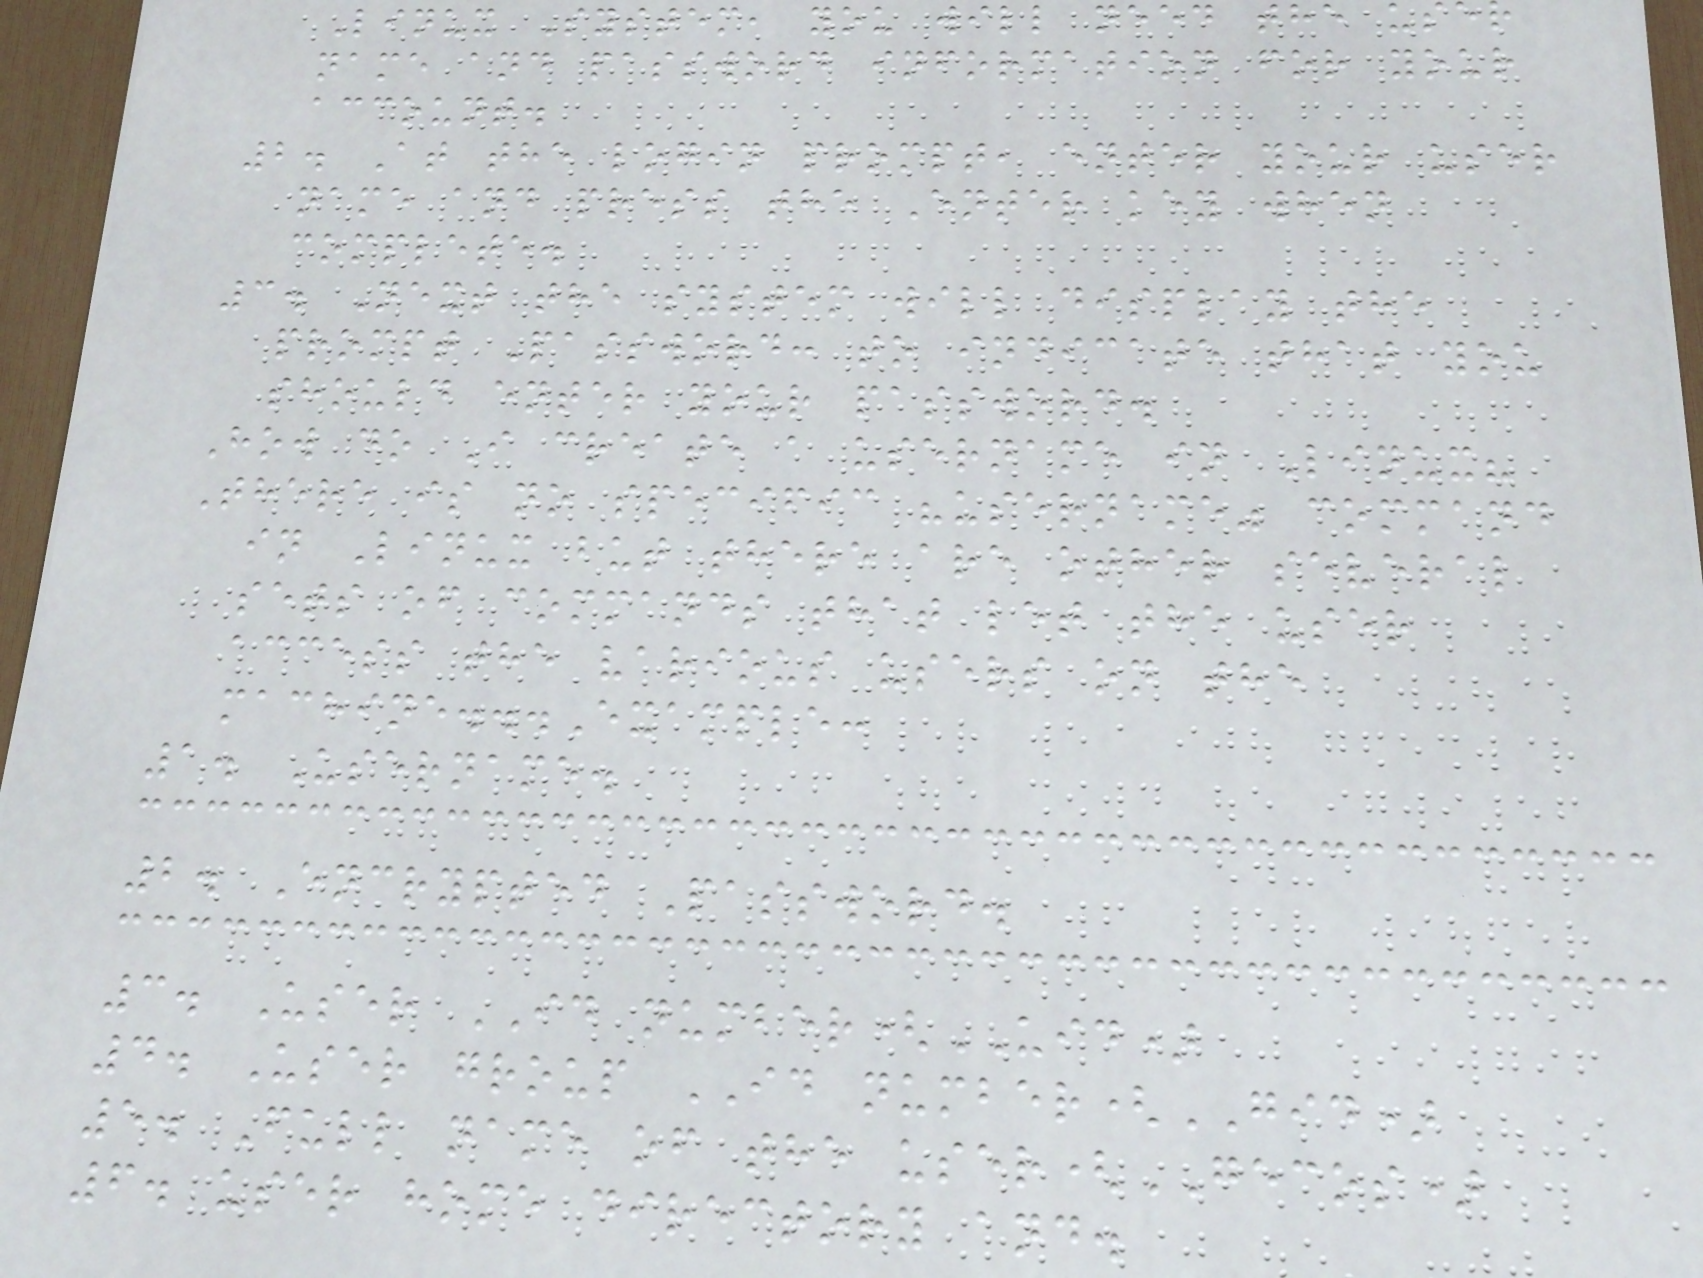Linux System, you will need the us
name and password information for your
account.
2. At the login prompt, enter your user
name and press the Enter key when
complete.
3. Next the system will display the
prompt Password: to indicate that you
should enter your password.
How do I create a username in Linux?
There is no specific "username" command
in Linux but there are other several
sets of commands that let the user
access the various users on the
machine...Example:
1. Username.
2. Encrypted Password.
3. User ID number(UID)
4. User group ID number(GID)
5. Full name of the user(GECOS)
6. user home directory and.
